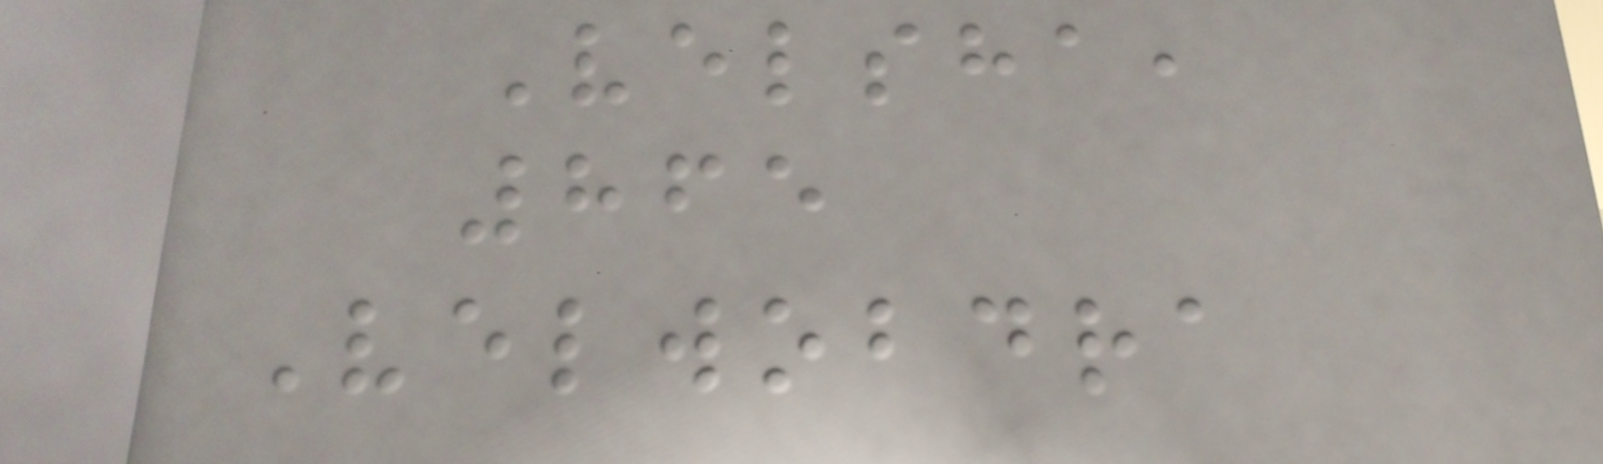Velsha,
865
Velwobdra
